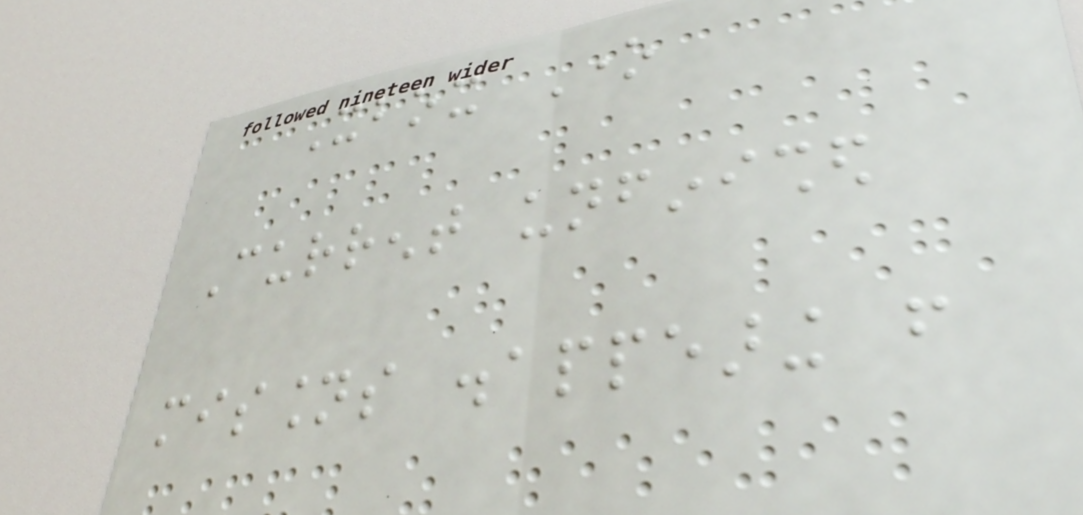Xbox One
Current unfinished
missions disappearing from
